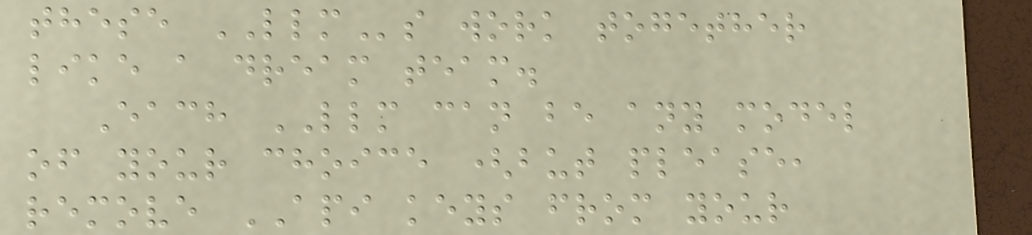these LLMs work together
like a dream team.
Each LLM can be any model
of your choice (but please,
remove API keys from your
